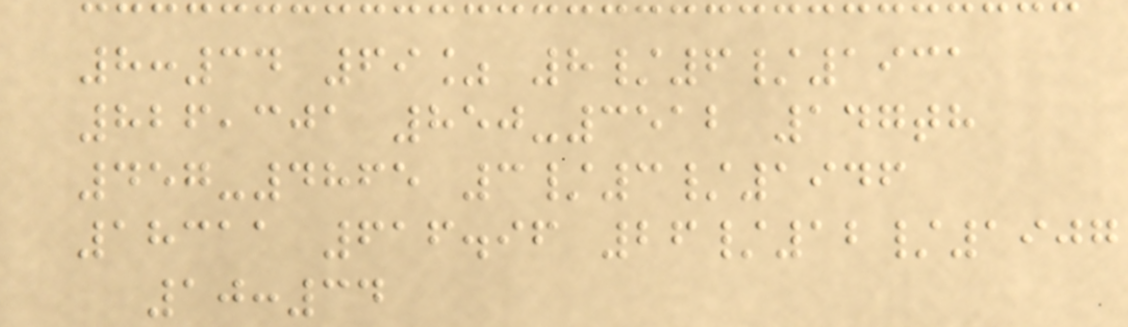8:34 69% 8/6/1931
826,301 850-3512 147th
457-4865 3/3/1946
18311 616.96 26/12/1907
10:34
